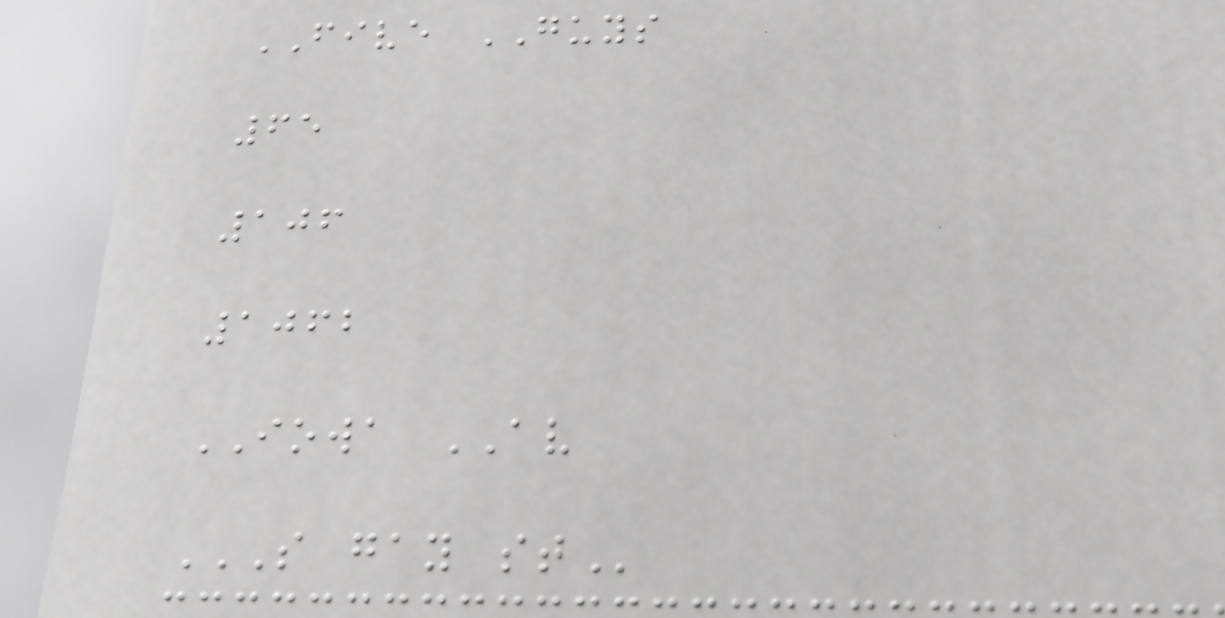FIVE GUYS
65
106
1062
IOWA AV
S GAY ST
